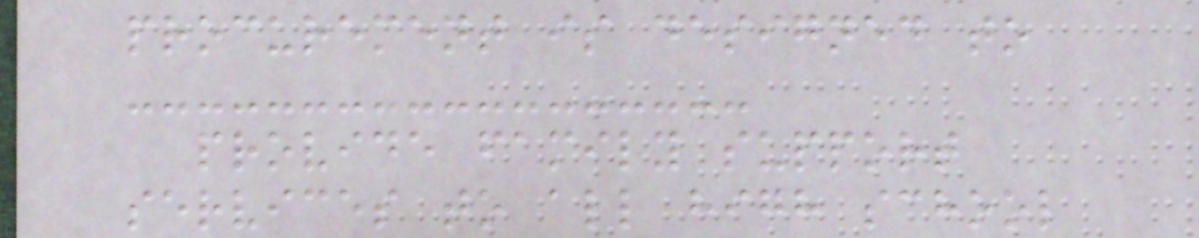procurement is designed to
provide family support
services to all high school
